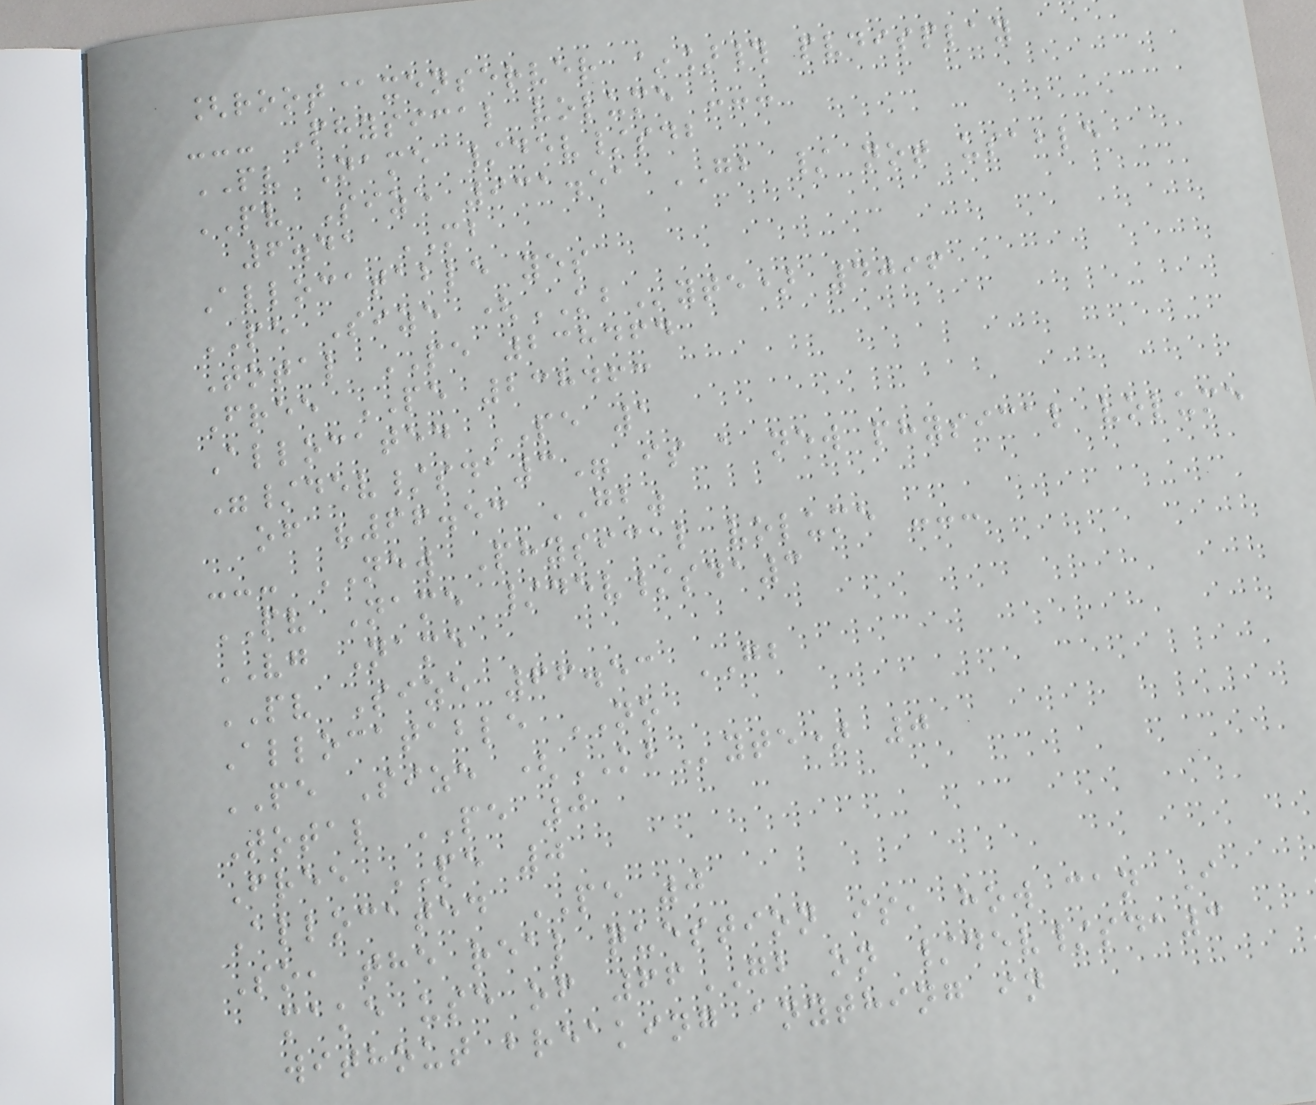[root@xenserver ~]# pvdisplay
--- Physical volume ---
PV Name /dev/sdb
PV Size 931.51 GB / not usable
6.41 MB
Allocatable yes
PE Size (KByte) 4096
Total PE 238464
Free PE 238463
Allocated PE 1
"/dev/sda3" is a new physical volume
of "66.53 GB"
--- NEW Physical volume ---
PV Name /dev/sda3
VG Name
PV Size 66.53 GB
Allocatable NO
PE Size (KByte) 0
Total PE 0
Free PE 0
Allocated PE 0
So, the real question is, how can I
make use of 66GB on /dev/sda3
without breaking anything in
